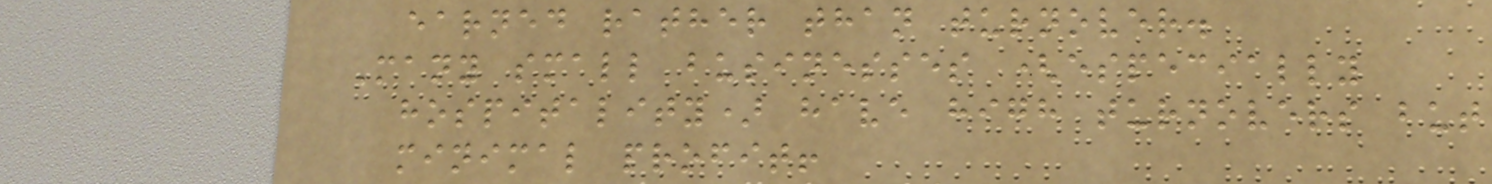earned rather than turnover.
Many small businesses (especially
hospitality) have high turnovers but
minimal profit!
